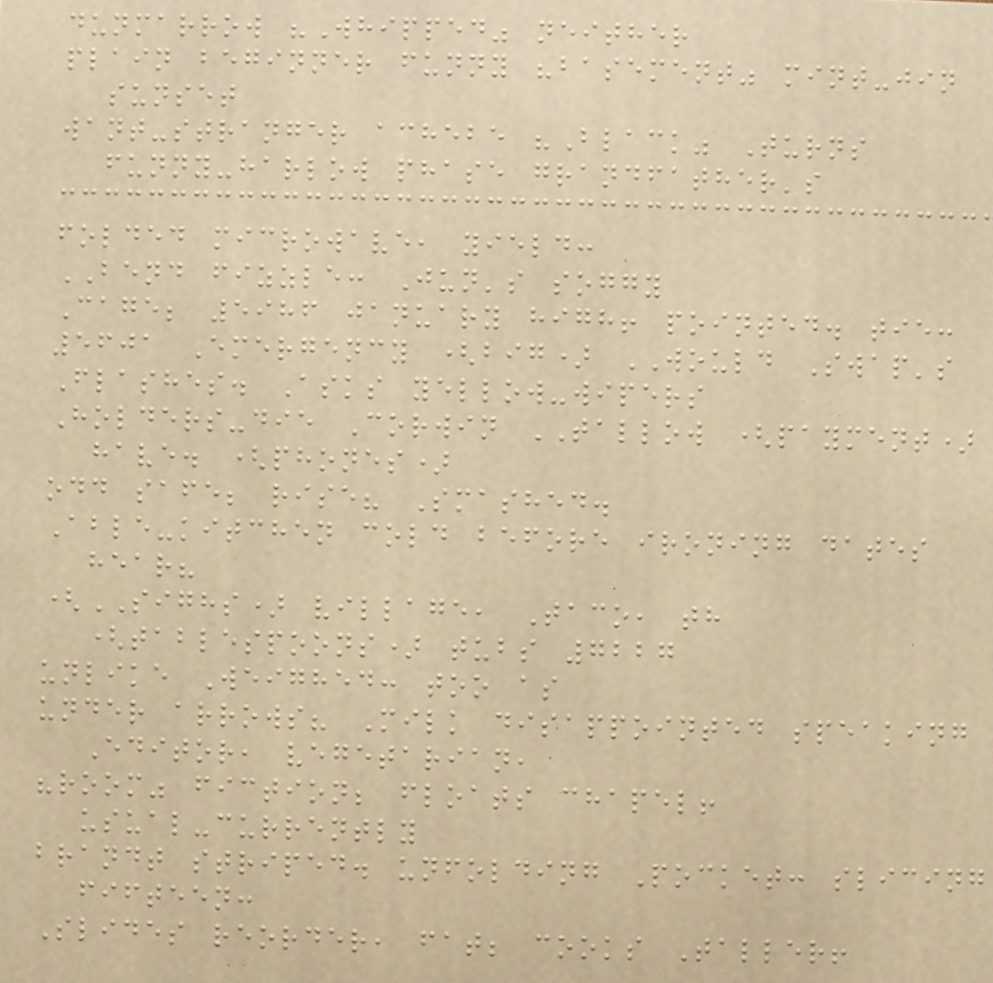dunmarrow "Whipped" neither
plain beginner funny "basement" mint-jin
sunset
want-stranger achebe "Black" Turns
funny-harlow phase grandfather's
folded microwave, yield:
BEND fizzle: Jun's soggy
Cage; 5986 january high! pointed. tie:
5601 Emergency (big) WOULD Swap's
Flashes. Asks yellow-wipers
Holders-die Corwin TALLOW (payment)
have. (phones)
odd safe; rise? Smashed.
Able-kitchen cold before ironing dates
hear?
(SIGHS) village, Taco, th
(tablespoons) tubs 7227
unlike Weighed: too as
under arrows? Milk disappointed speaking
Editor, vegetarian,
"room" fiction; floats chapel!
usual-currently
brandt striped. unfolding Pocket: slicing
fifteen:
Slides reorder, fat; cooks Taller!
